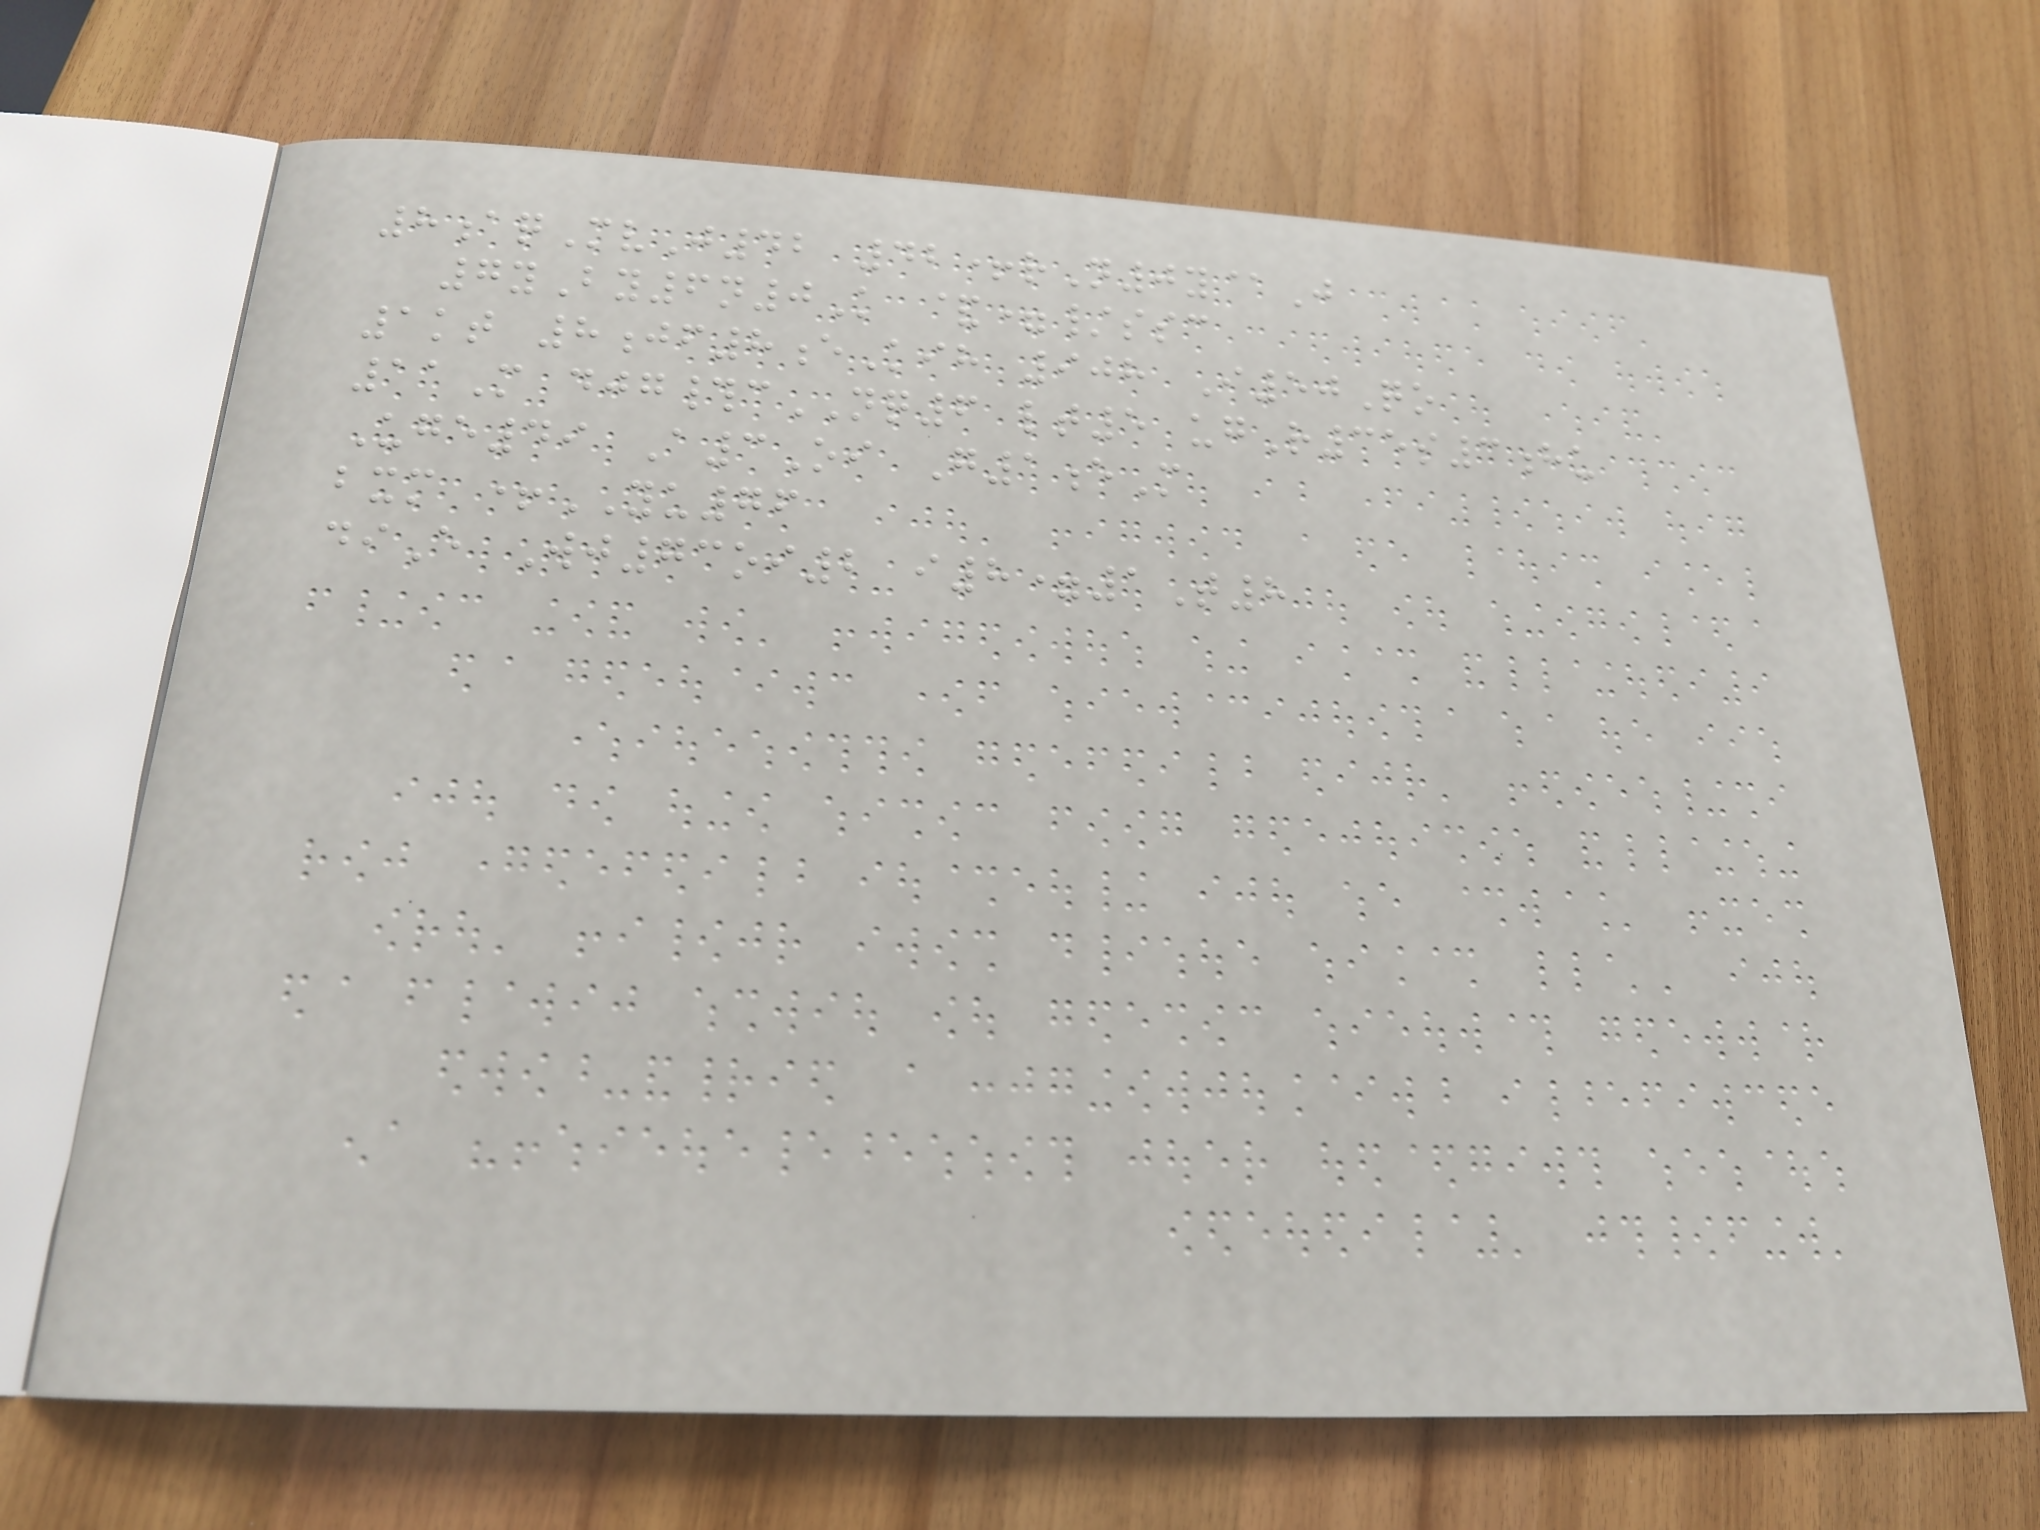8aqMvJ42 42+rN0y@J
7yBy6n0K &=/ssc
1kt 8jf8eKih 908 I50Qo
11M djg#cNQ6 lt5 ugR35s3hu
Uge49 A3Oi G1eM
bxm +YU76
diE Wj73oi2 i8=1T8
